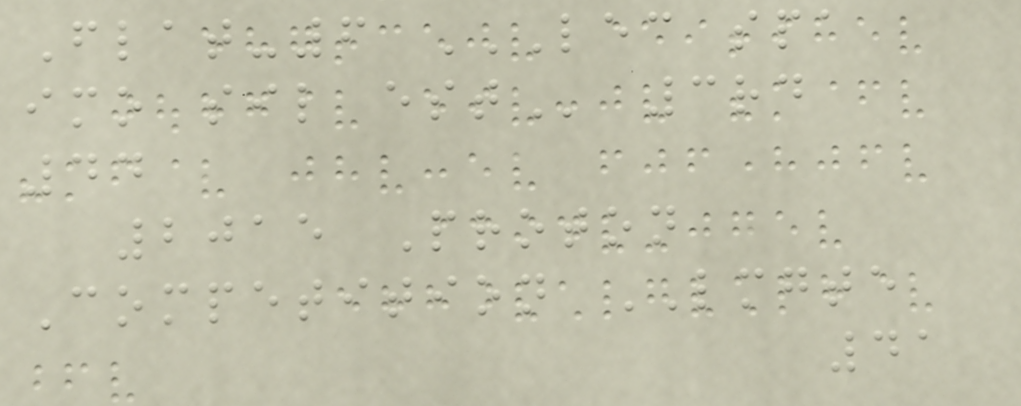Flat-6 LEC SPA
IMO SIL EST 3rd
44
2015 Proton
Competition LMGTE
41
